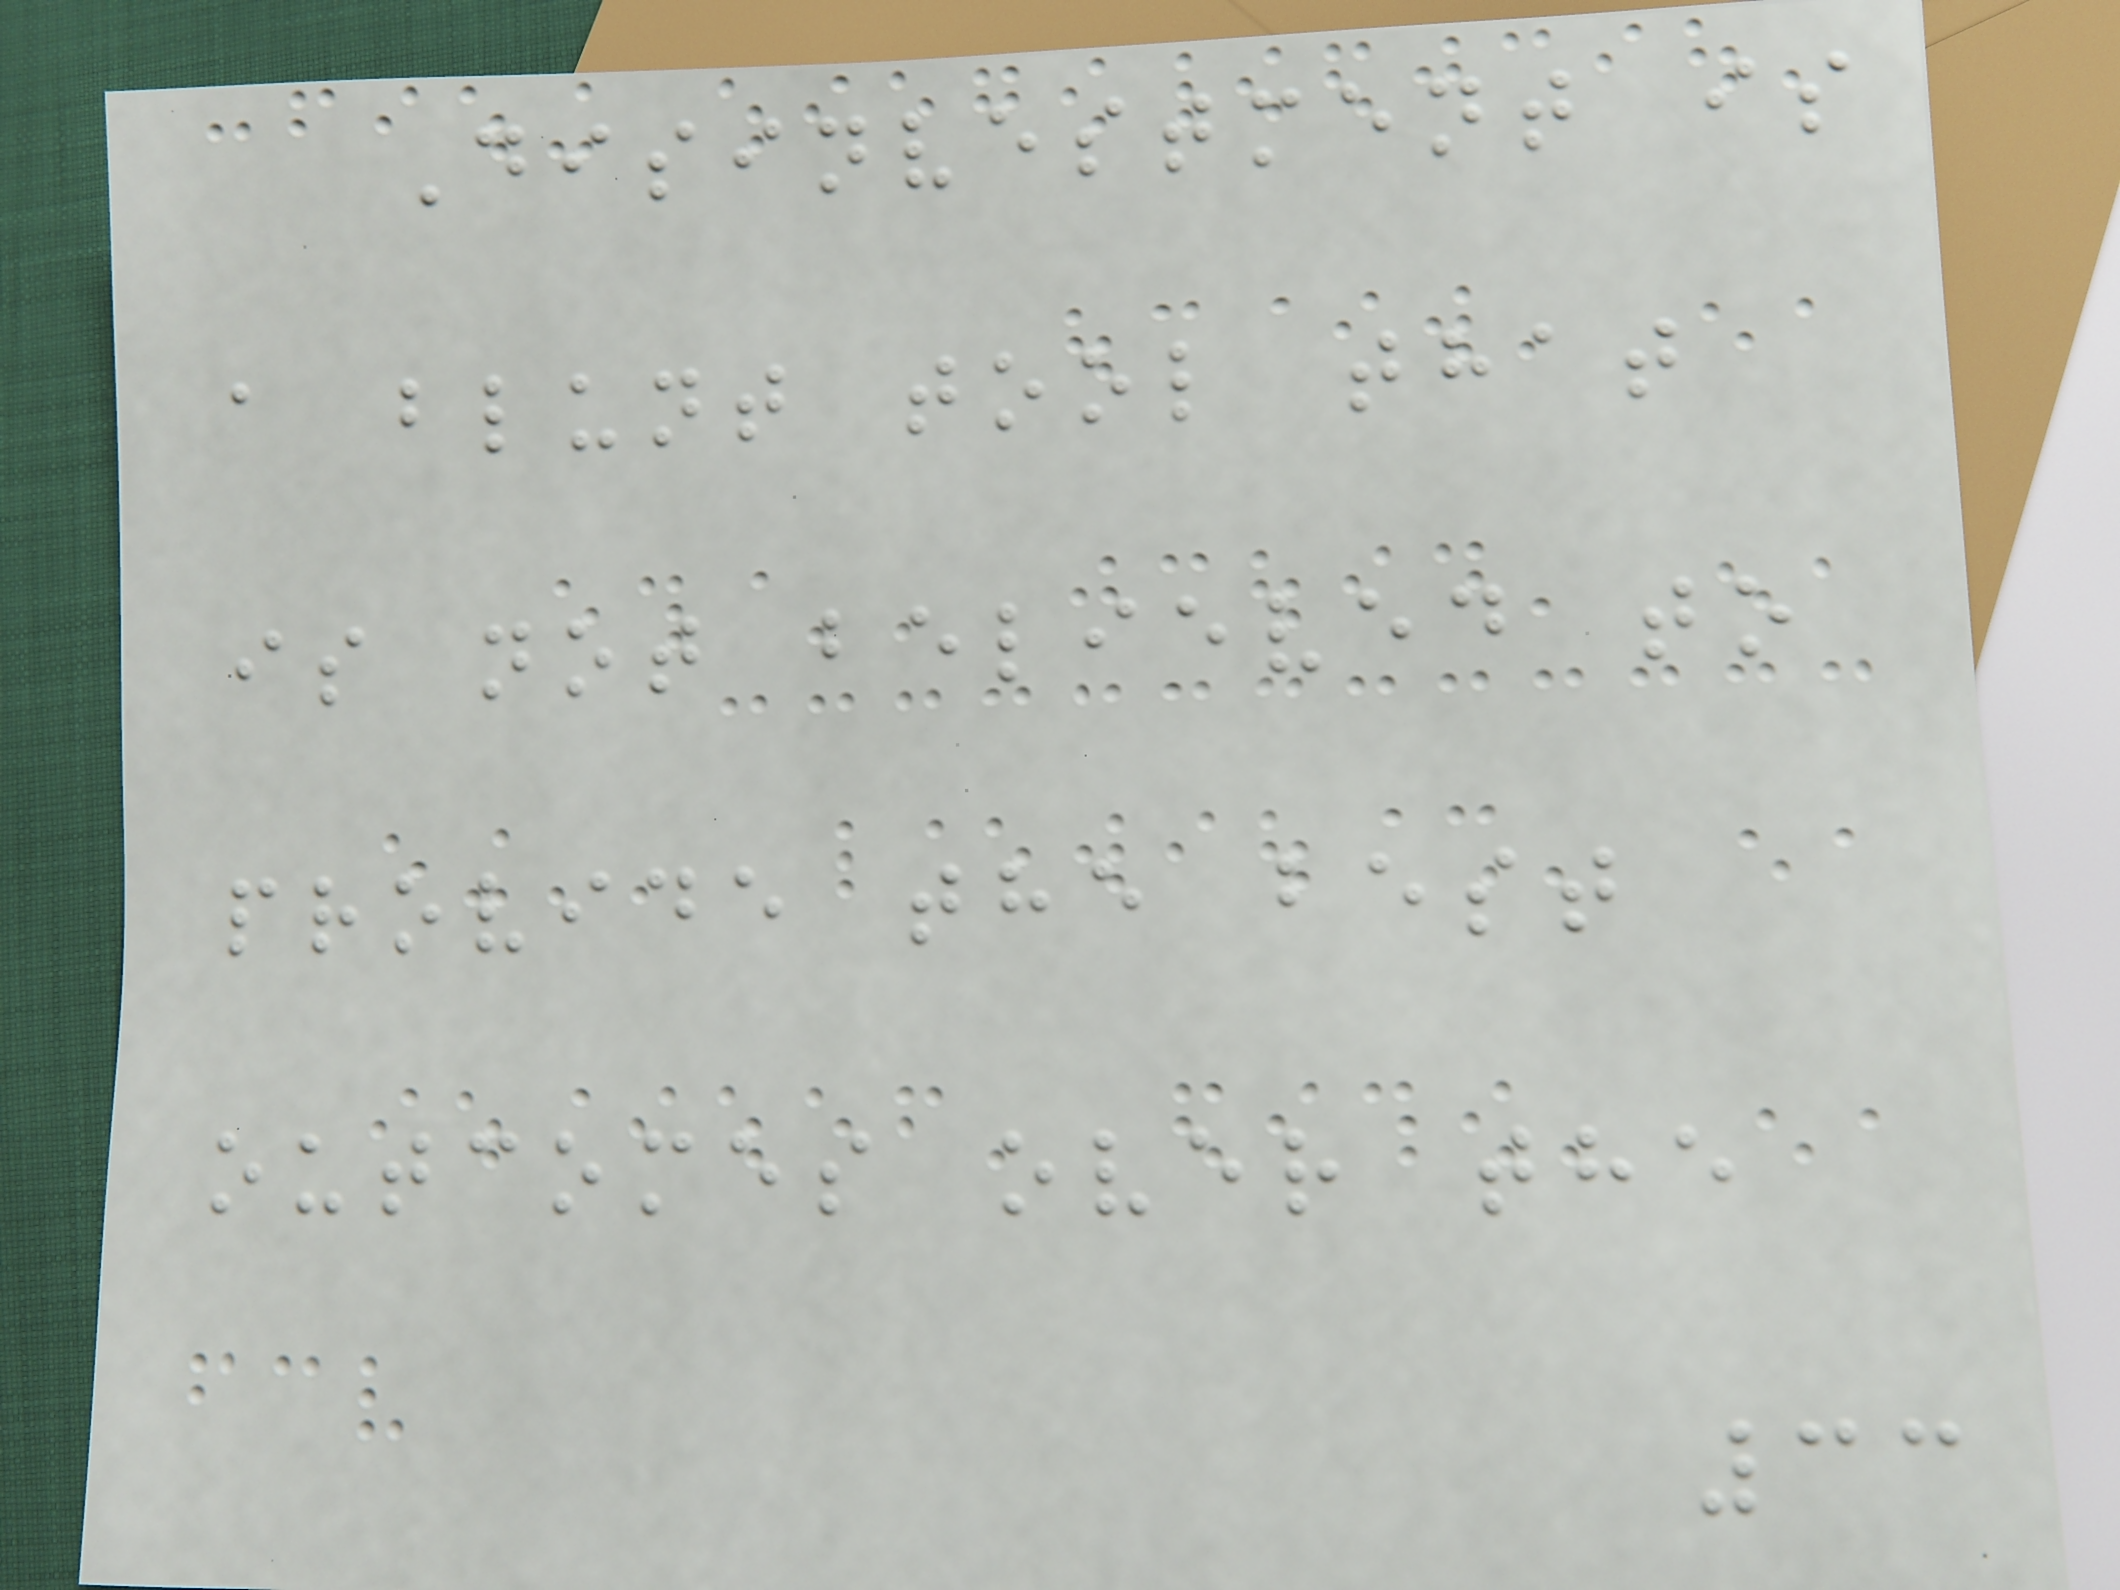Disinvestment is
a blunt tool that
is not believed to
provide the best
outcomes over the
33
